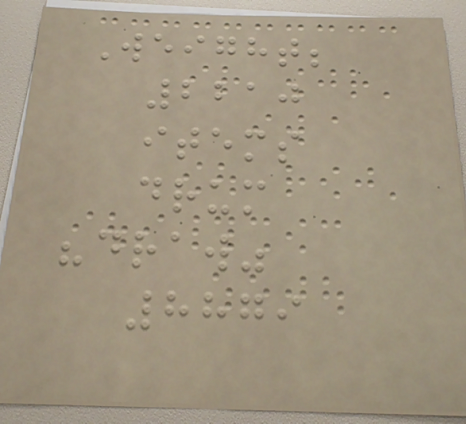Weight;
2210
items
drum
"draw"
8879
